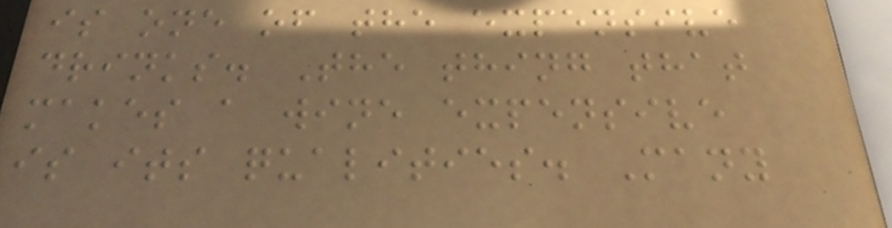is one of the expensive
drinks. The thing that
makes a wine expensive
is its qualities. Many
